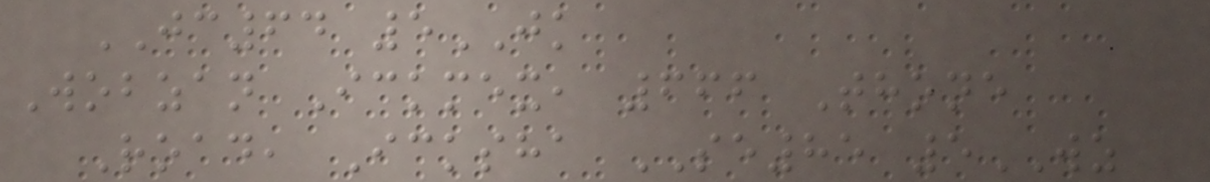JC64 5JK
Wobzan Ickmex, 666 Thone
Road, Icksha SE85 5WZ
